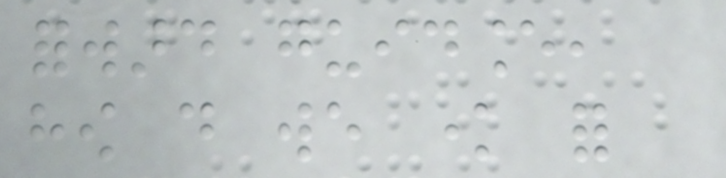forward guidance,
how do we know for
